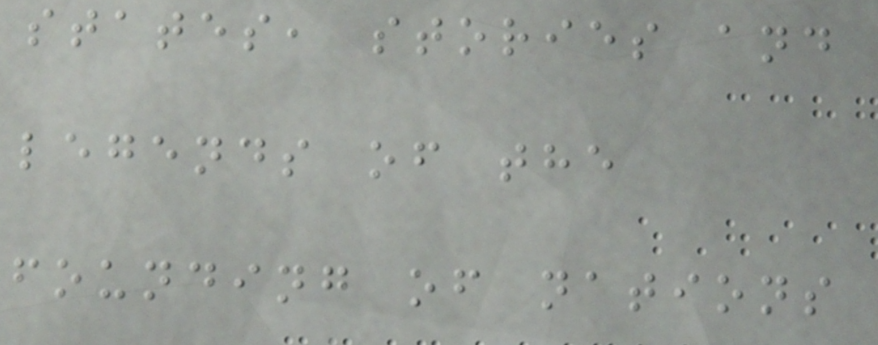states, stories and
legends of the
founding of nations
